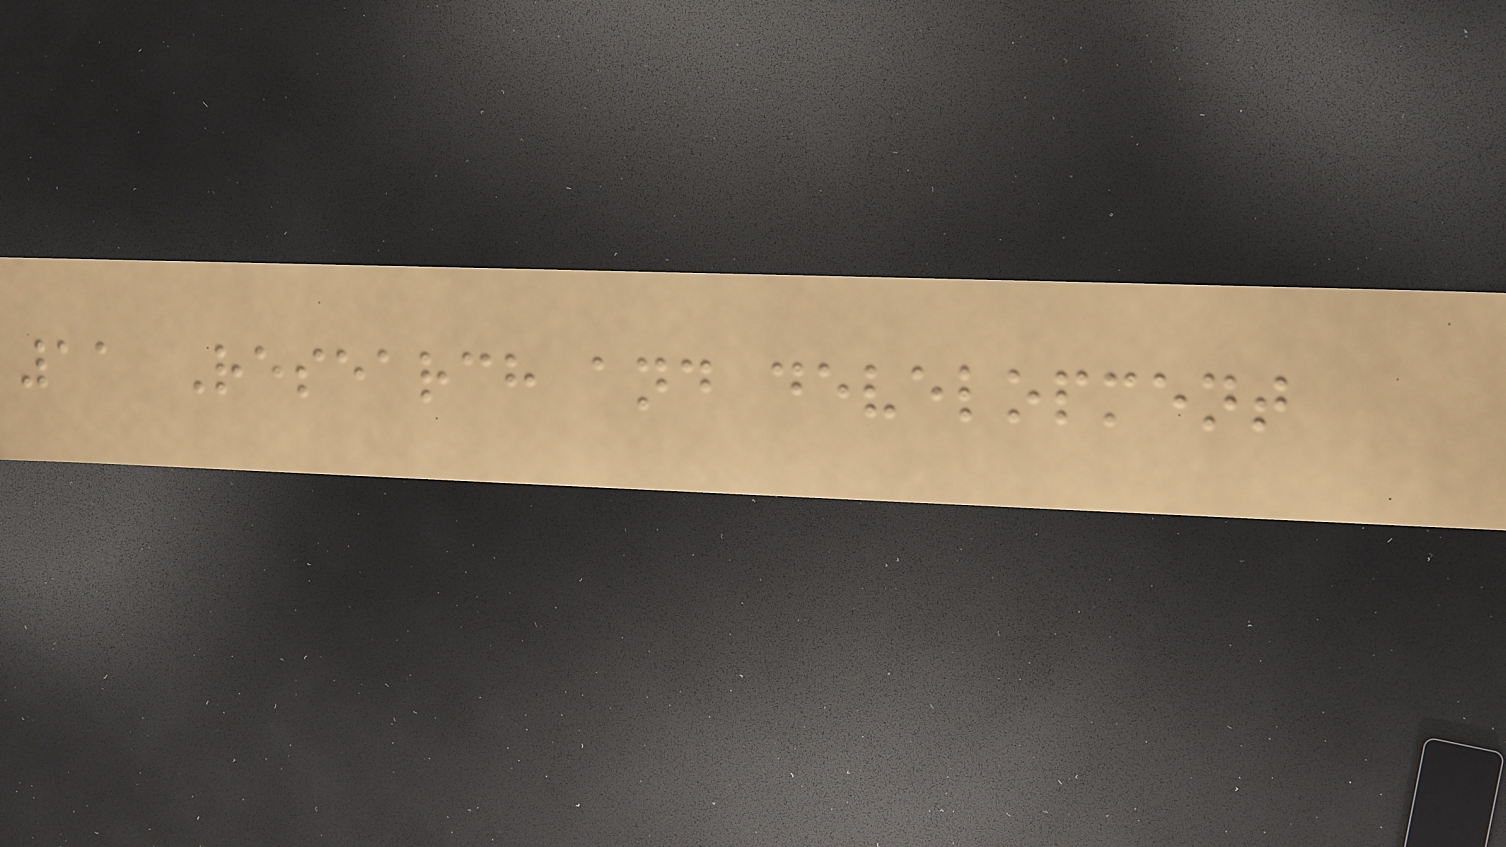11 Research and development
